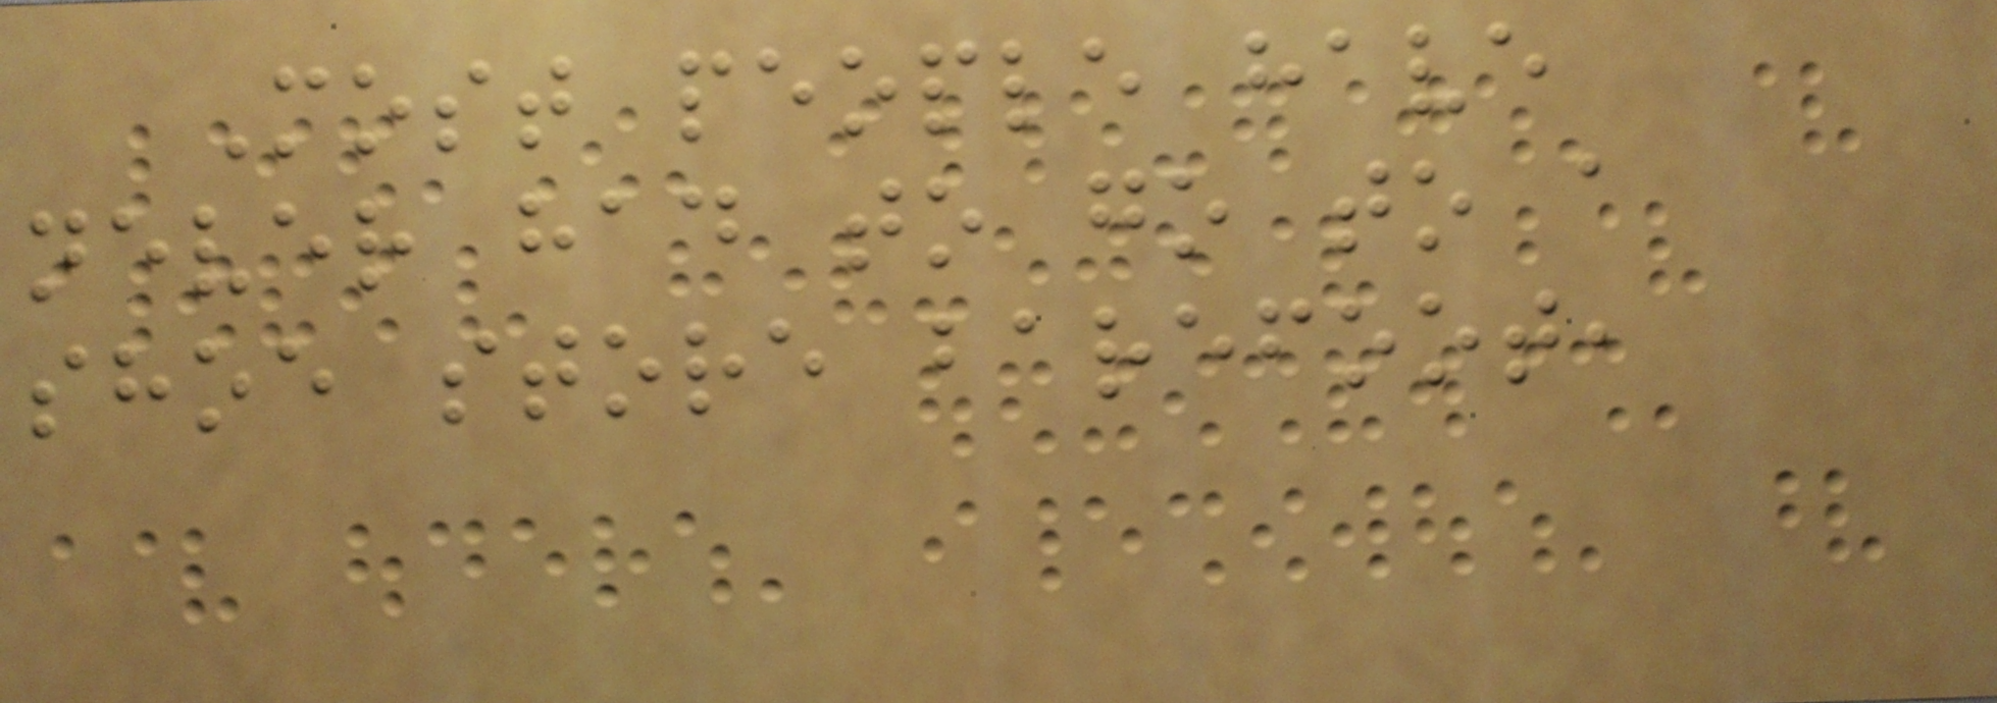Most people have
never had to go to a
shoe store barefoot,
